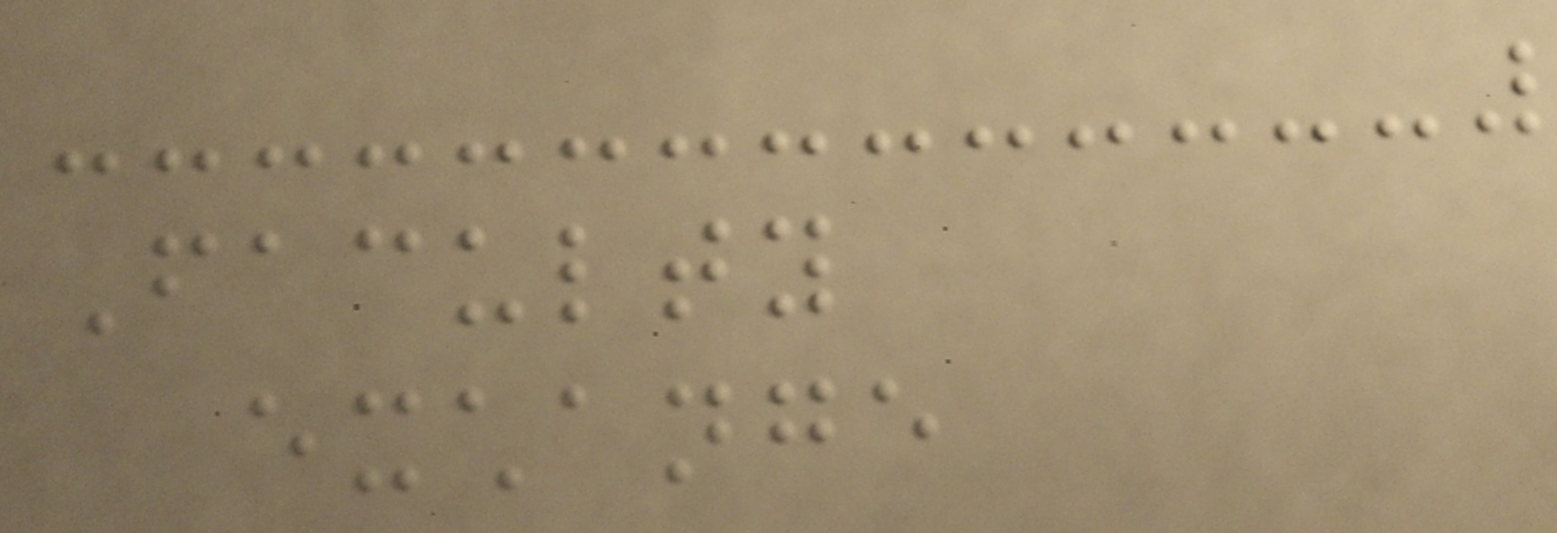Faculty
exchange
